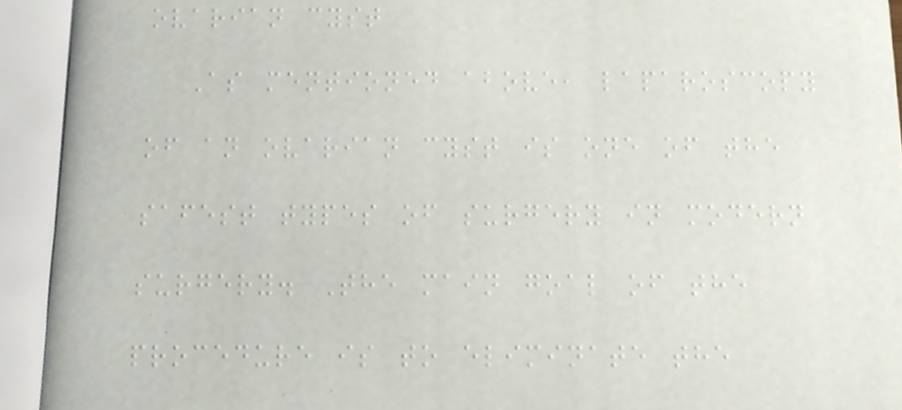ovarian cyst
As mentioned above, laparoscopy
of an ovarian cyst is one of the
safest types of surgery in modern
surgery. The main goal of the
procedure is to eliminate the
